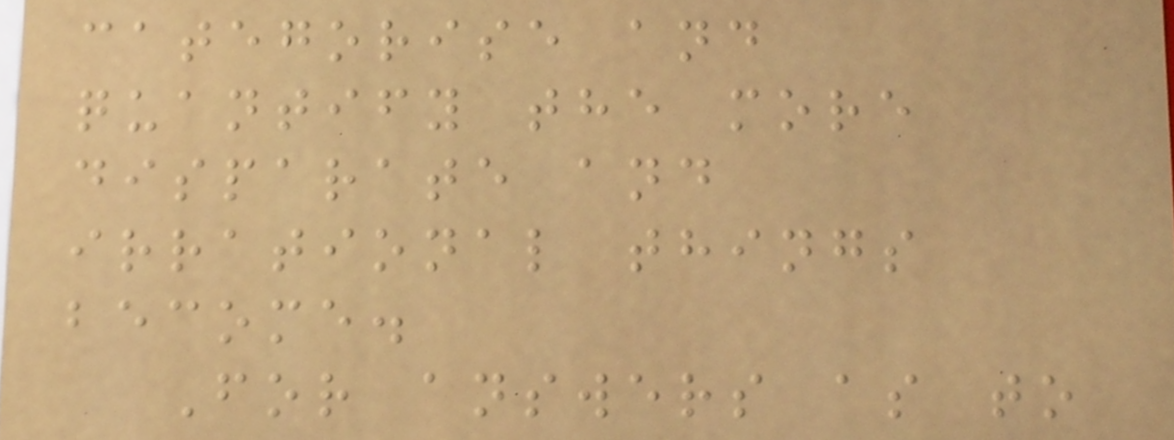categorise and
quantify the more
disparate and
irrational things
become.
For answers as to
